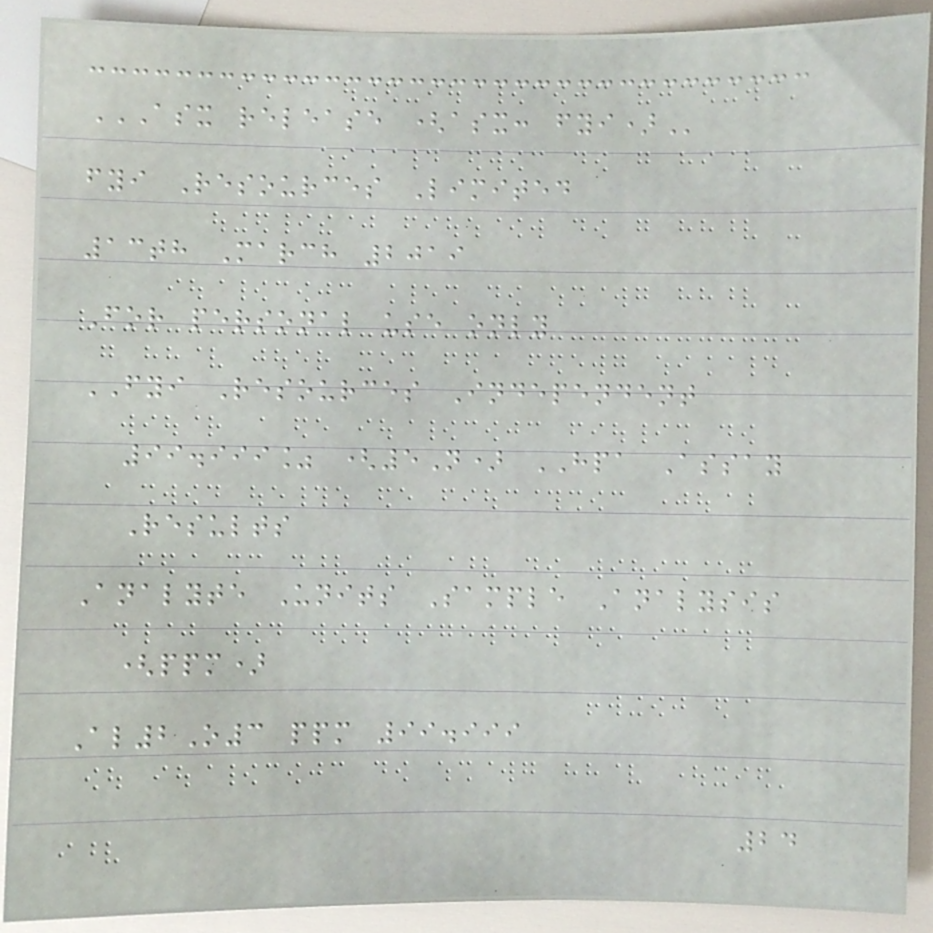ASX RELEASE (ASX: FYI)
fyi Resources Limited
13th March 2019
For personal use only
FYI Resources Independent
99.999% (5N) HPA Assay
Results
Analyte Units Sample Analysis
(ppm)
Al2O3 ppm 99.999
24
